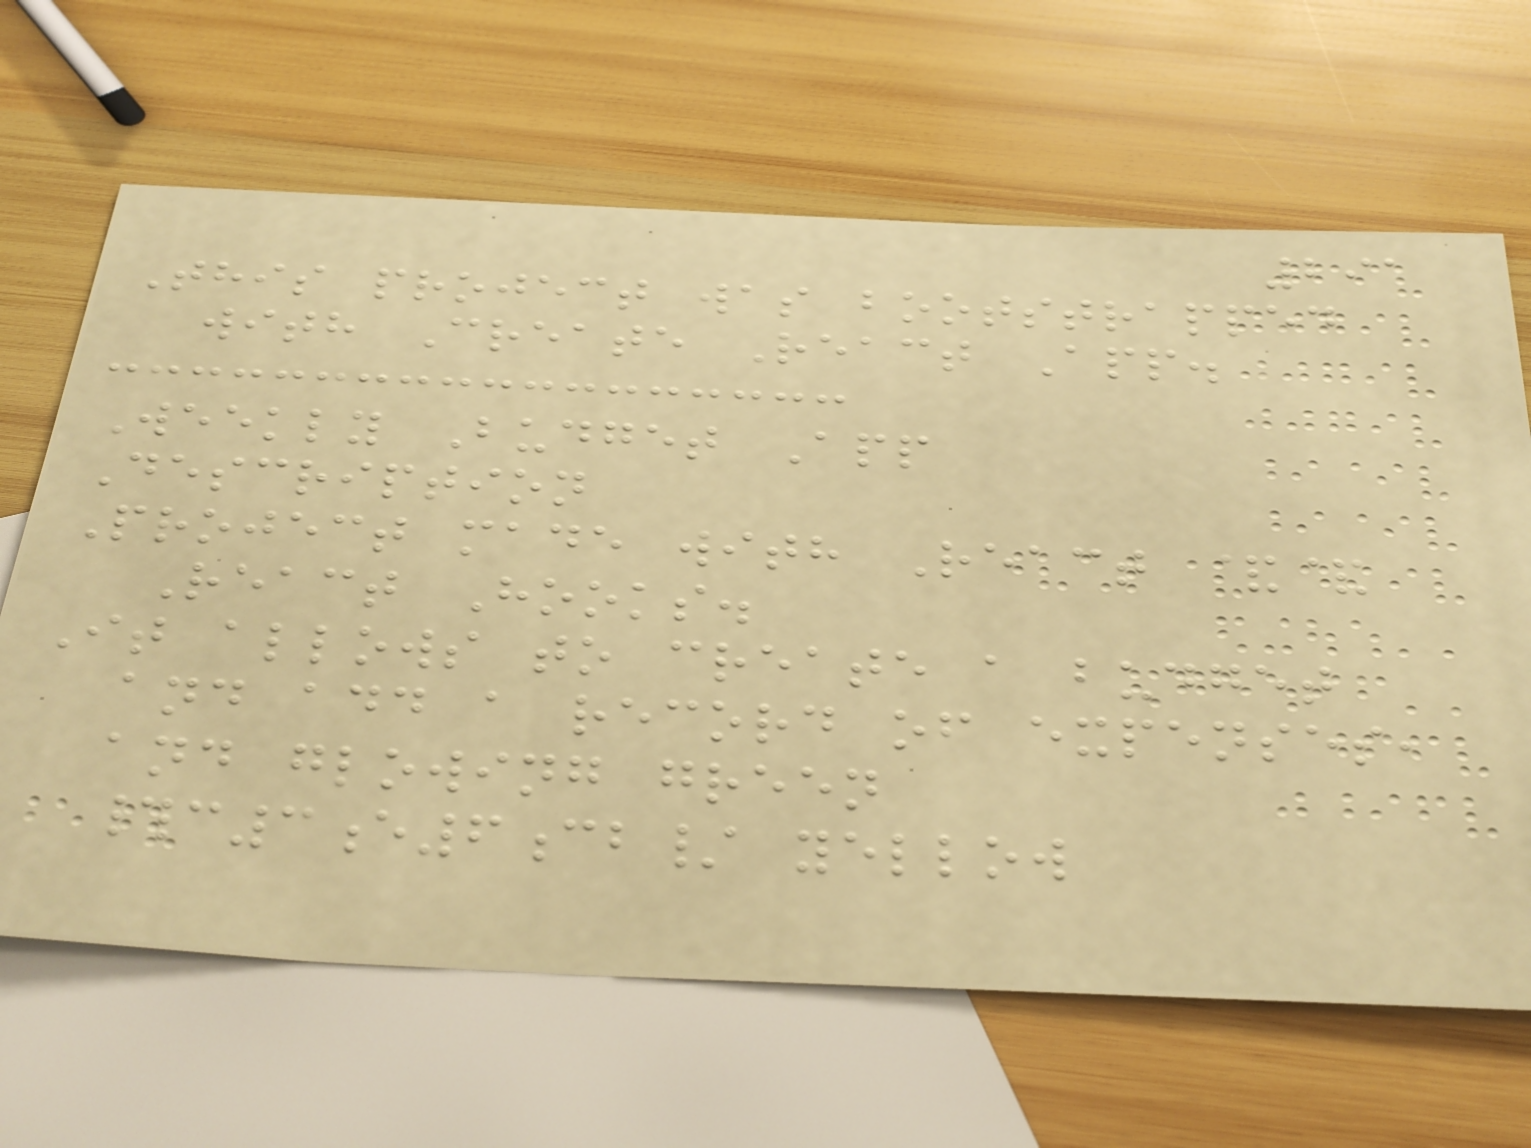291
This project was bootstrapped
with Create React App.
Weekly Budget App
Description
Project made with React &&
React Hooks.
It allows to create a budget
and add a record of expenses,
and glowing green
#c3e6cb/ yellow
